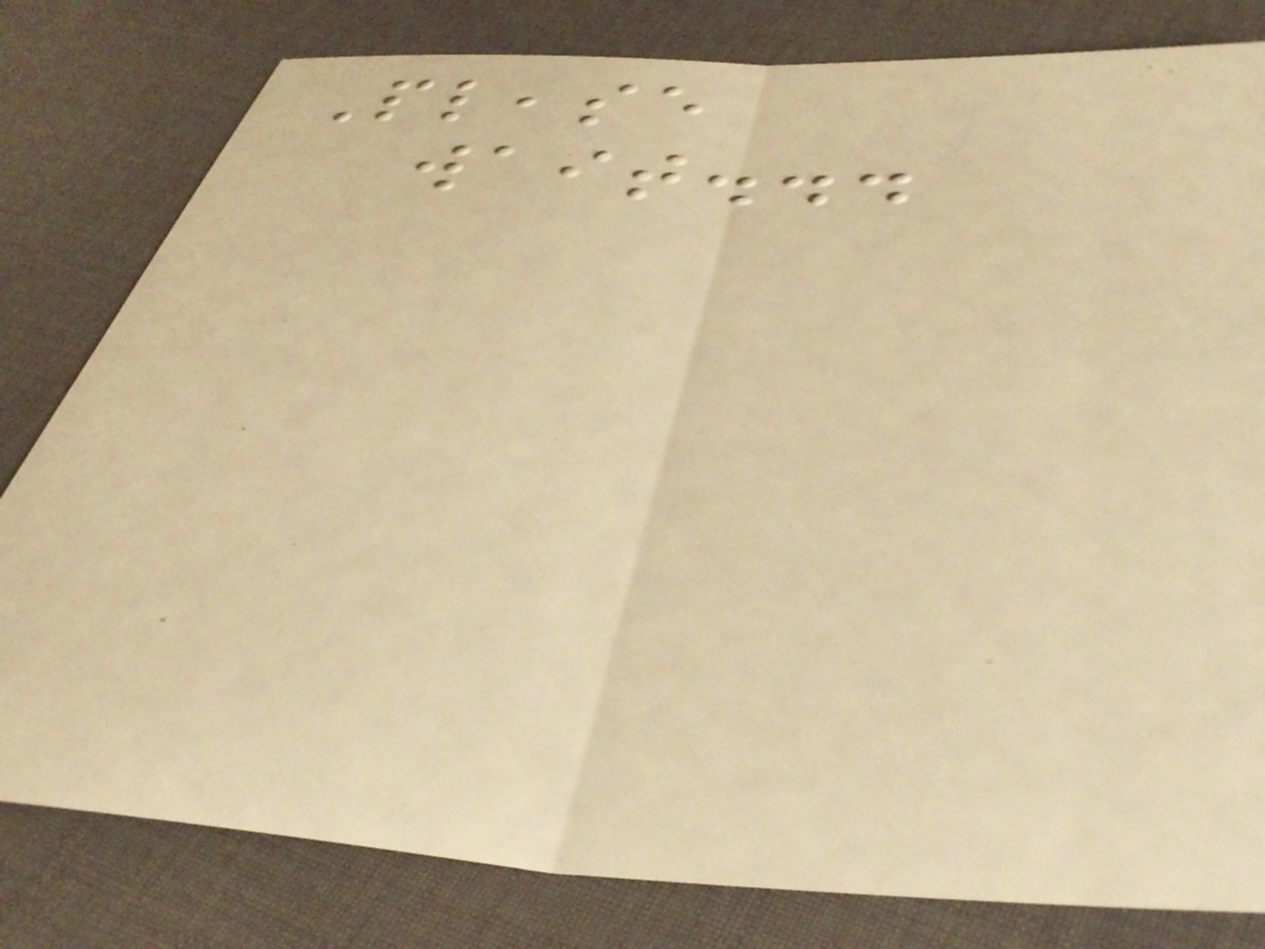Please
wait...
